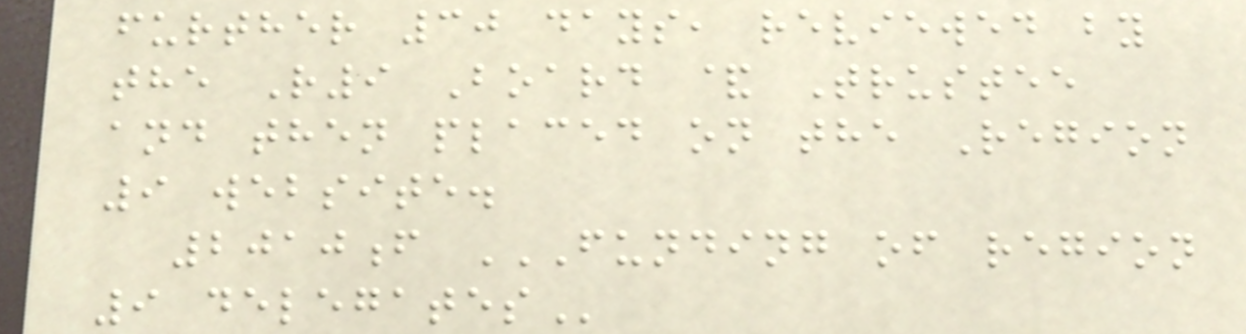further 30 days, reviewed by
the R9 Board & Trustee
and then placed on the Region
9 website.
2010f FUNDING OF REGION
9 DELEGATES
